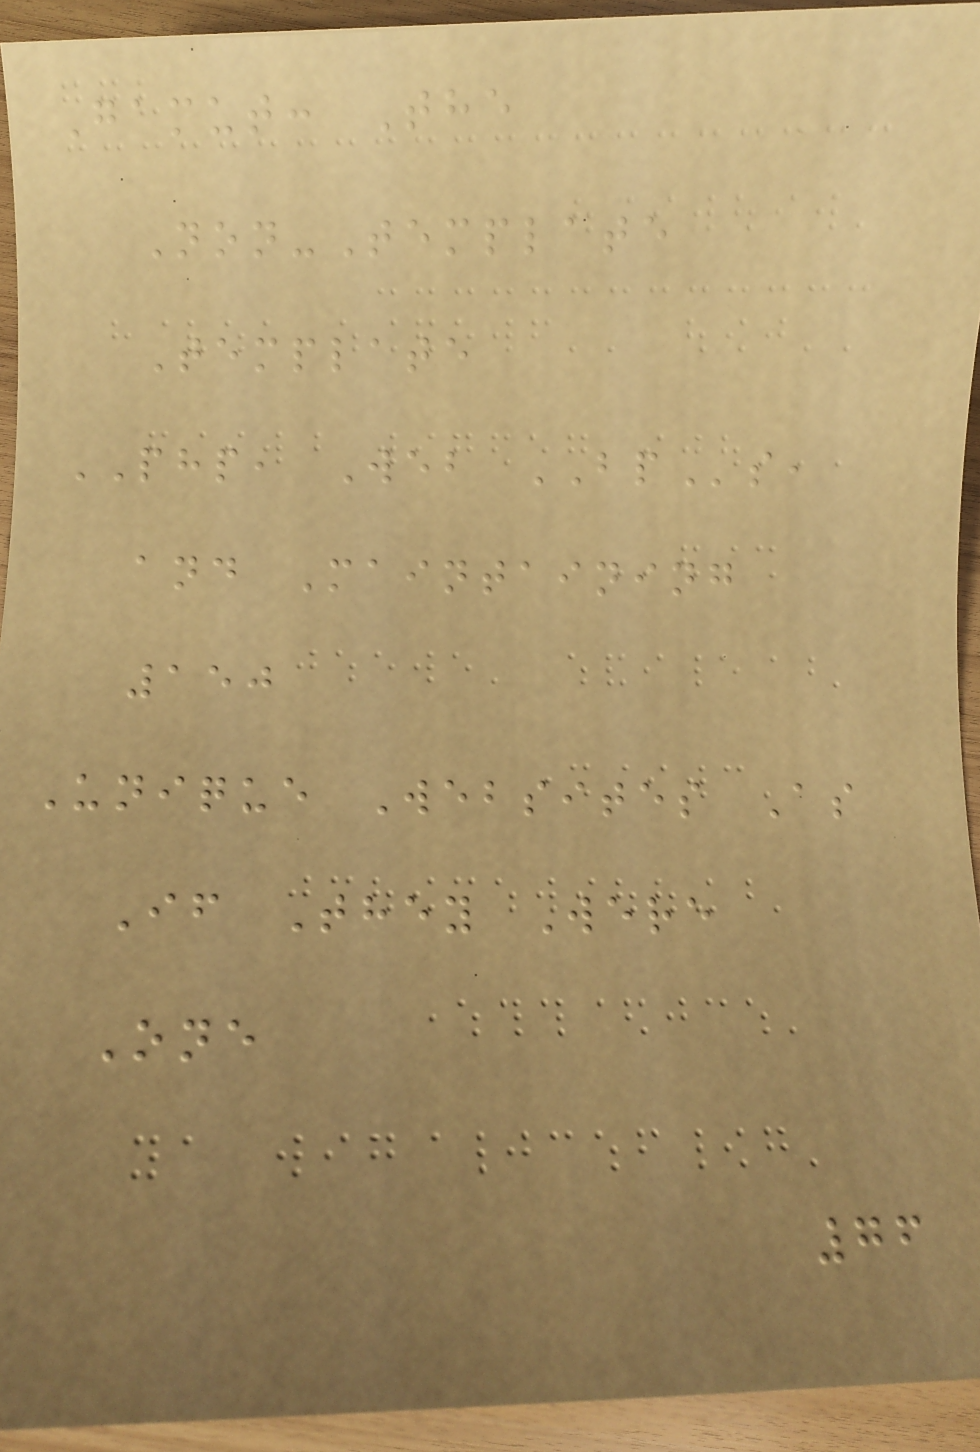Gamut: The
Non-Template
Template
PHP, Web BPs,
and Maintaining
150
Unique Websites As
If They Were
One
76
